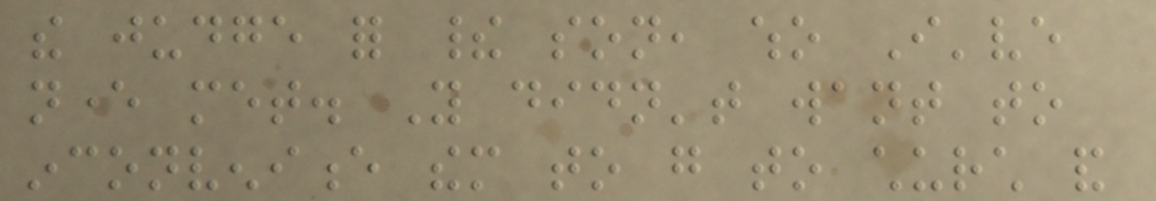the judge for their son, who I've
never met. You didn't want to
inconvenience them to go to church and
